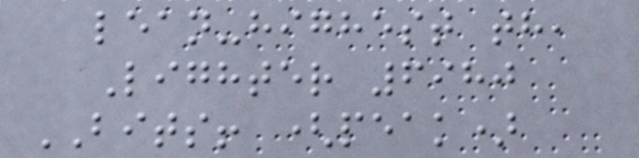lean-highest th,
Lighter 6980
BITS! (peak)
